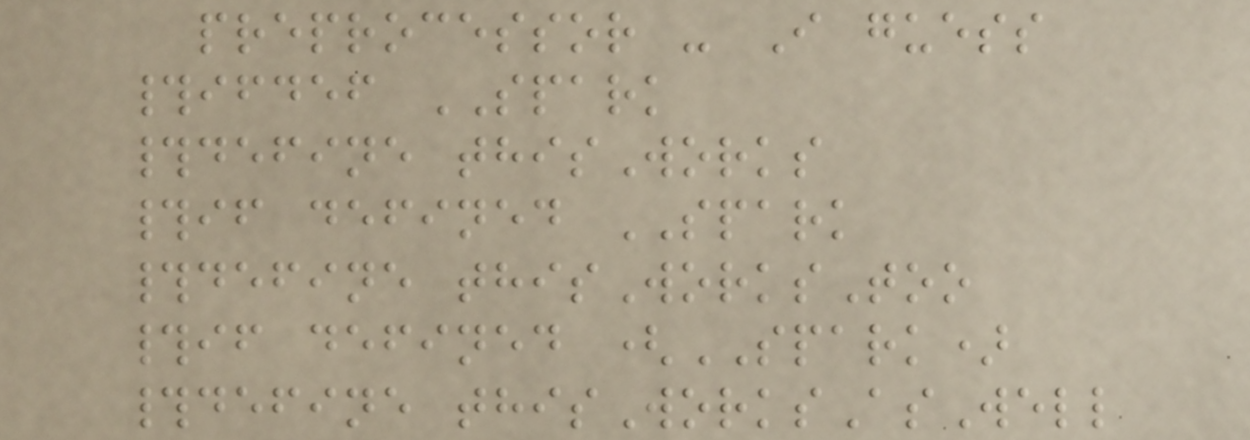preprocessor - I guess
#ifdef SPARK
#define thisWorks
#if defined SPARK
#define thisWorksToo
#if defined (SPARK)
#define thisWorksAsWell
